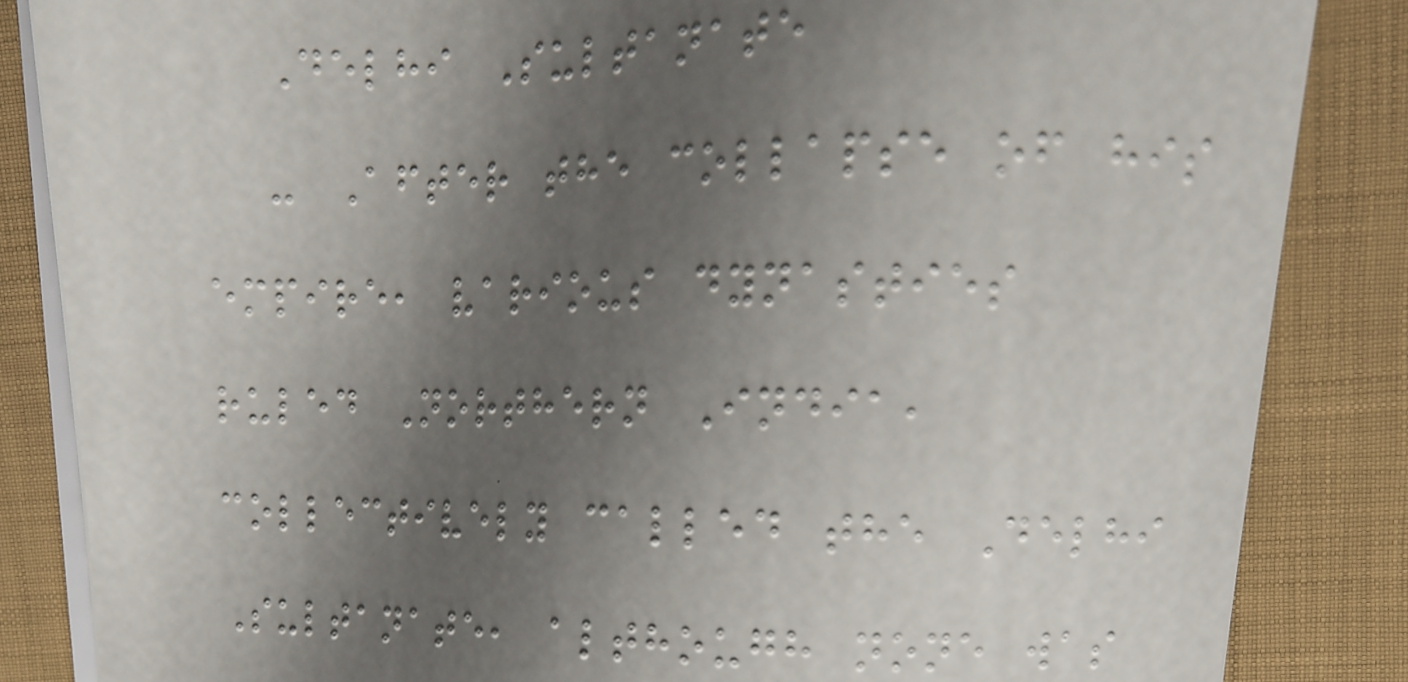Delhi Sultanate
- After the collapse of his
empire, various dynasties
ruled Northern India,
collectively called the Delhi
Sultanate, although none was
